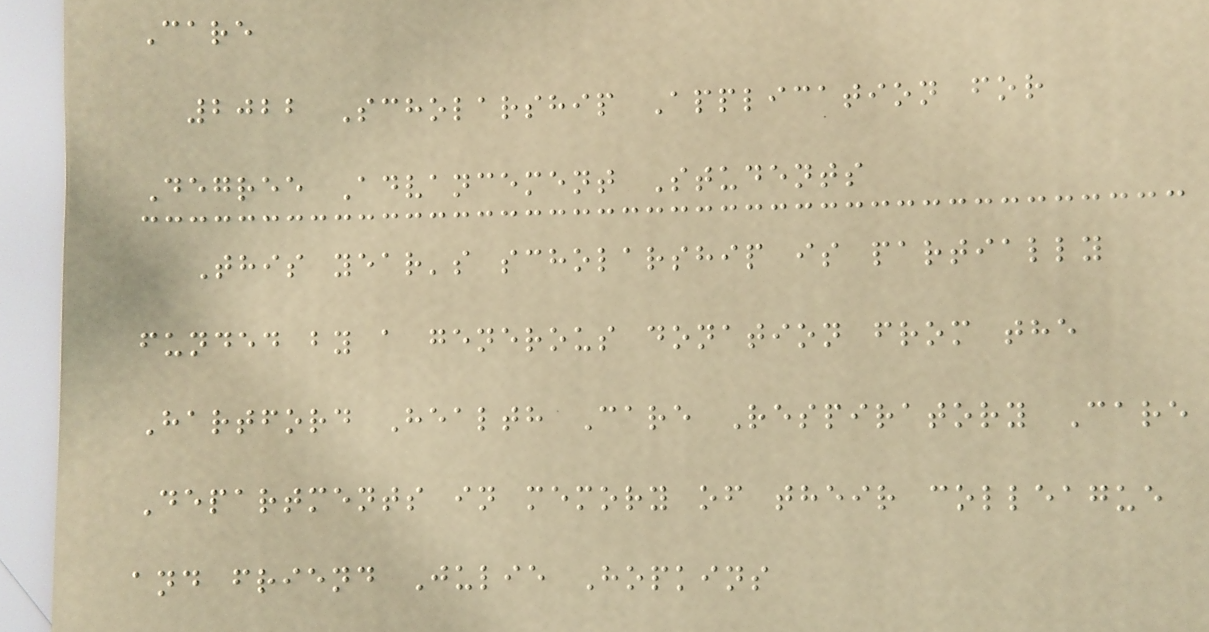Care
2022 Scholarship Application for
Degree Advancement Students
This year's scholarship is partially
funded by a generous donation from the
Hartford Health Care Respiratory Care
Departments in memory of their colleague
and friend Julie Hopkins
